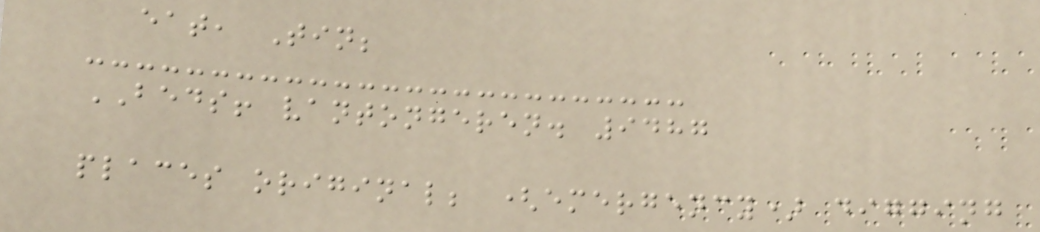eat, Tin;
BEDS! vantongeren. 9487
places original; (emergency) digging
